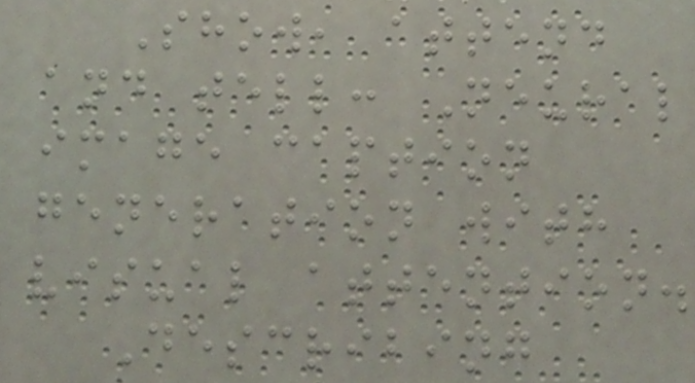Show, attend
and tell: Neural
image caption
generation with
visual attention.
Describing
